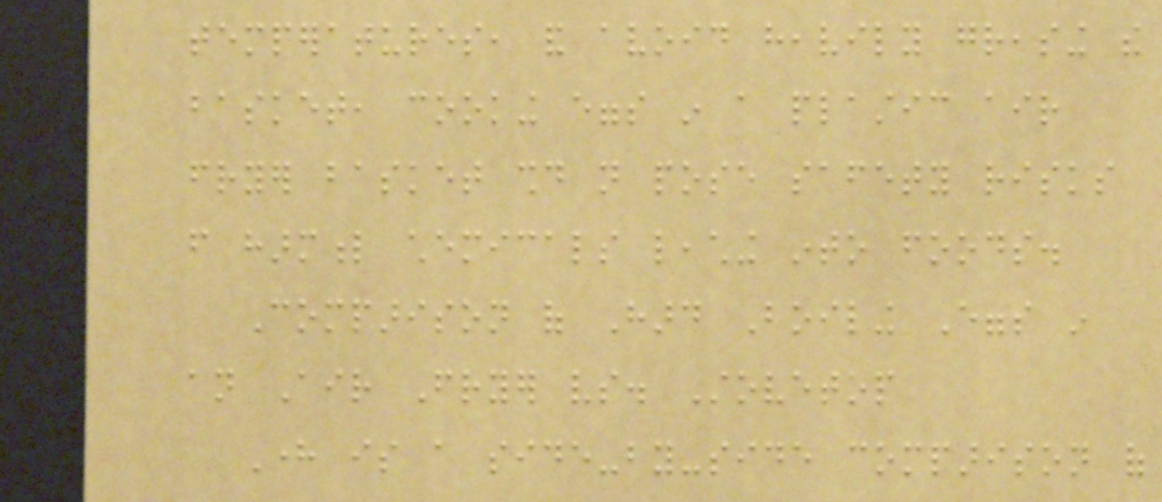temperatures, and avoid heavily greasing the
basket, cooking eggs in a plastic air
fryer basket should not pose safety risks
from harmful chemicals leaching into foods.
Comparison of Hard Boiling Eggs in
an Air Fryer vs. Stovetop
Here is a side-by-side comparison of
